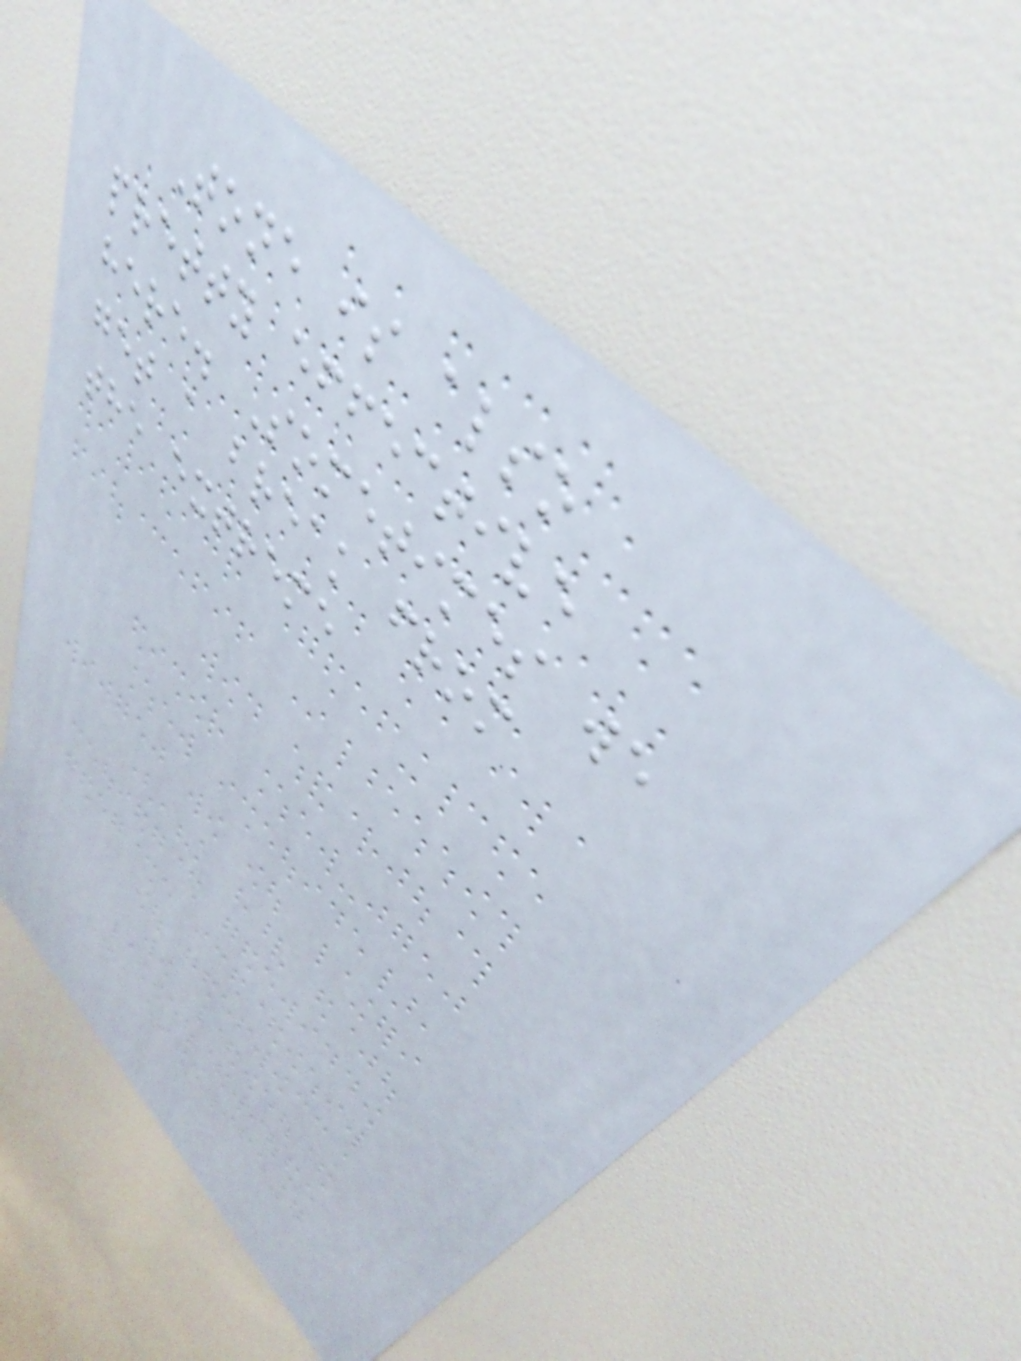Tone is also
pretty effective
here. Sometimes we
get a break from
the extreme
